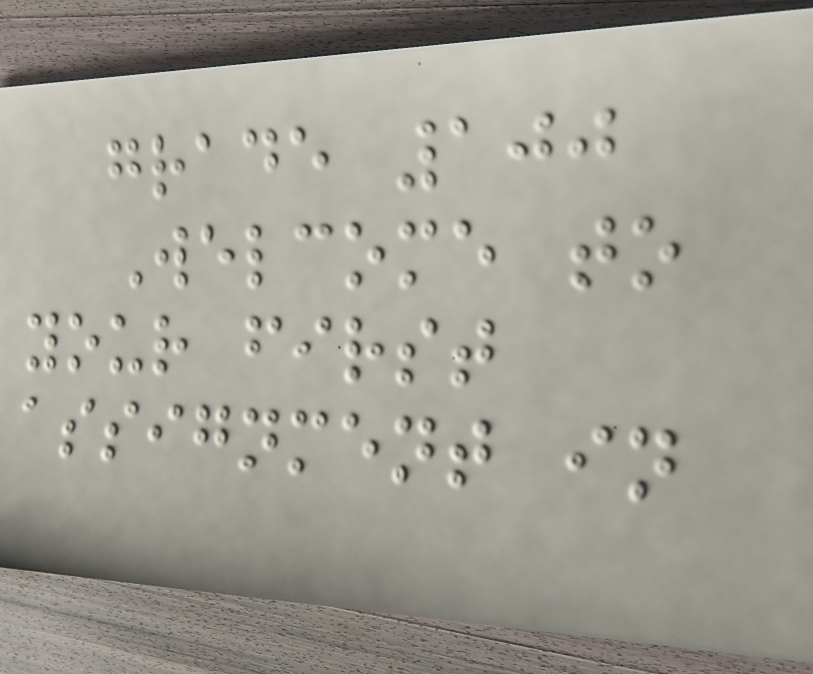grade 100
Welcome to
your first
assignment in
